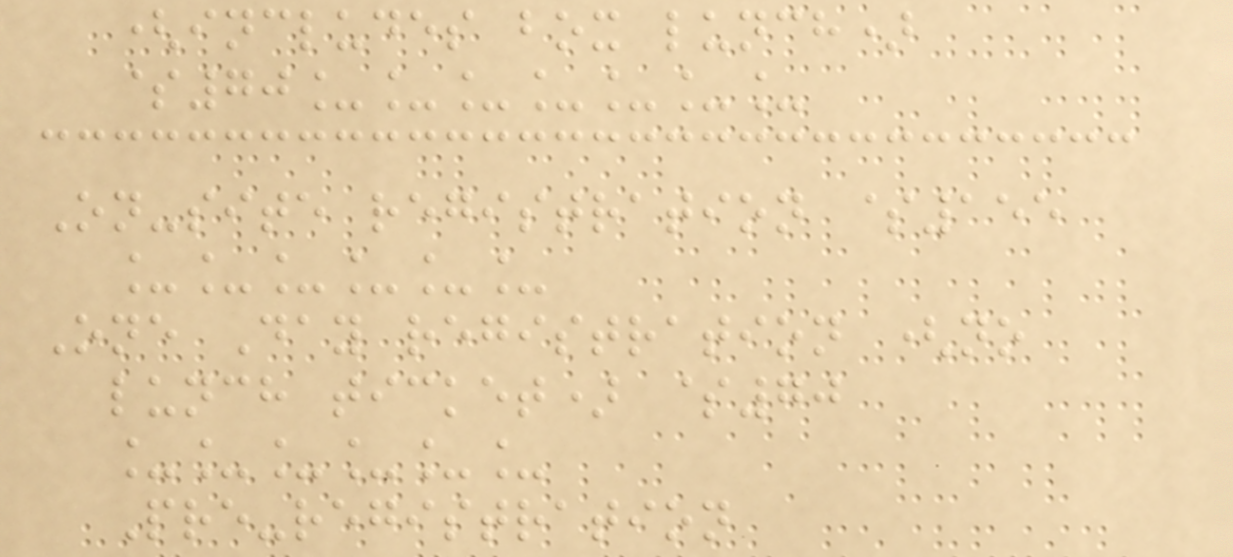(includes box lunch)
$70_______
On-site registration $155
______
One Day registration (no
lunch ticket) $70
______
Pre-registration
